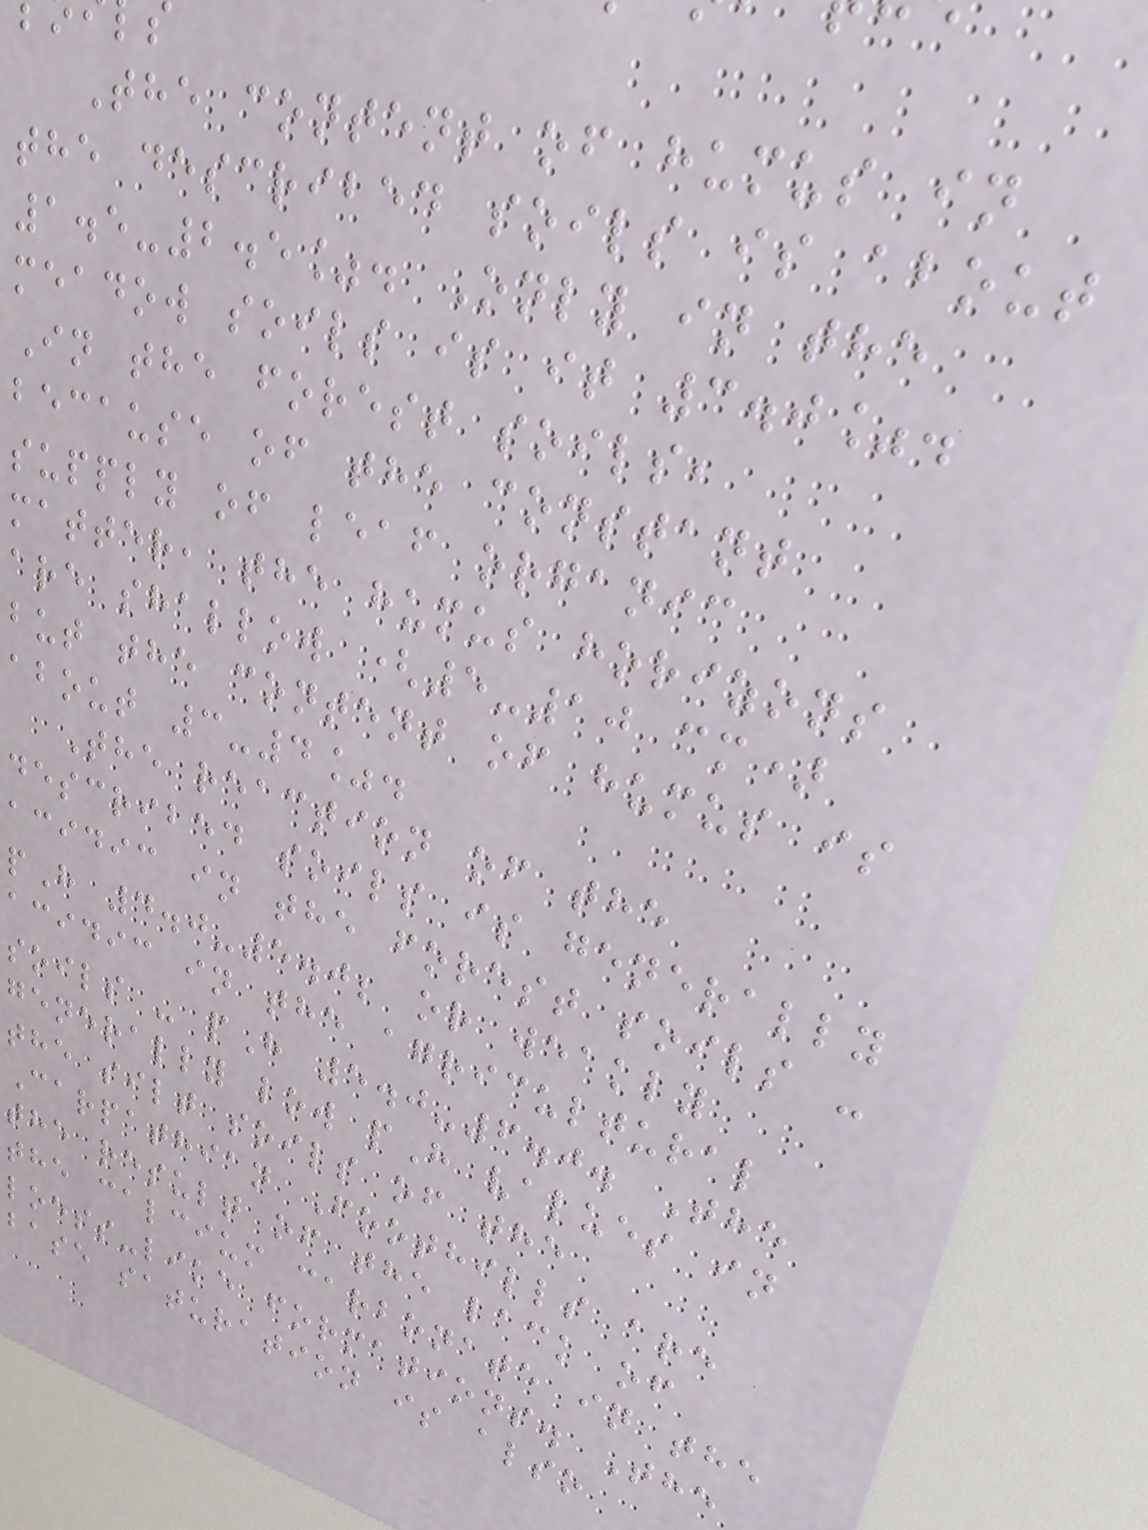The content of humus in
the described soils is about
1.5-2.5%. Only in the
meadow soils is it 3.0%.
In the forest soils,
because of the constant
supply of leaf organic
matter, the humus horizons
are shallow (5-10 cm)
but the content of humus is
about 3-4%.
The reaction of the
described soils is generally
acidic in the forest soils -
pH 4.0-5.0; or weakly
acidic in the agricultural
soils - pH 5.0-6.0. The
generally low pH values in
the silt soils of the
Carpathian Foothills are
the result of the lack of
the calcium carbonate in the
loess-like formations. The
base saturation is also
